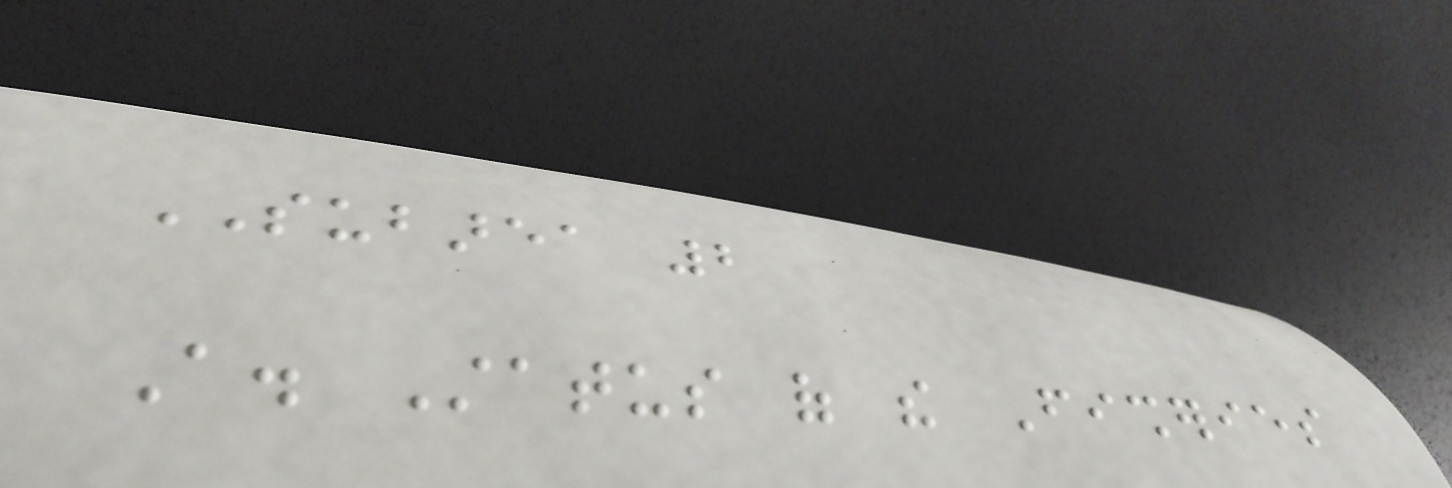SUBAREA 2
A. Status of the Fisheries
